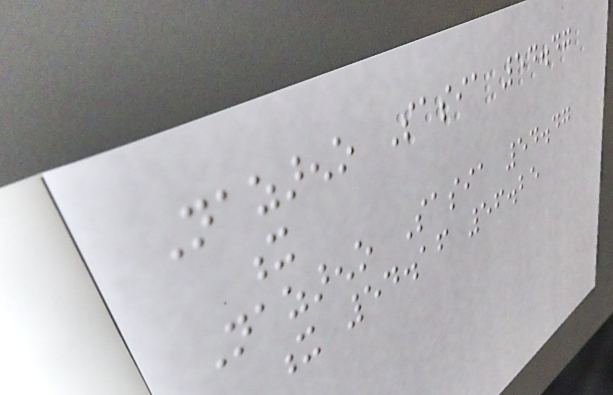Nazareno Sasia 54.47
x
Nazareno Sasia 54.47
x 54.16 56.25
